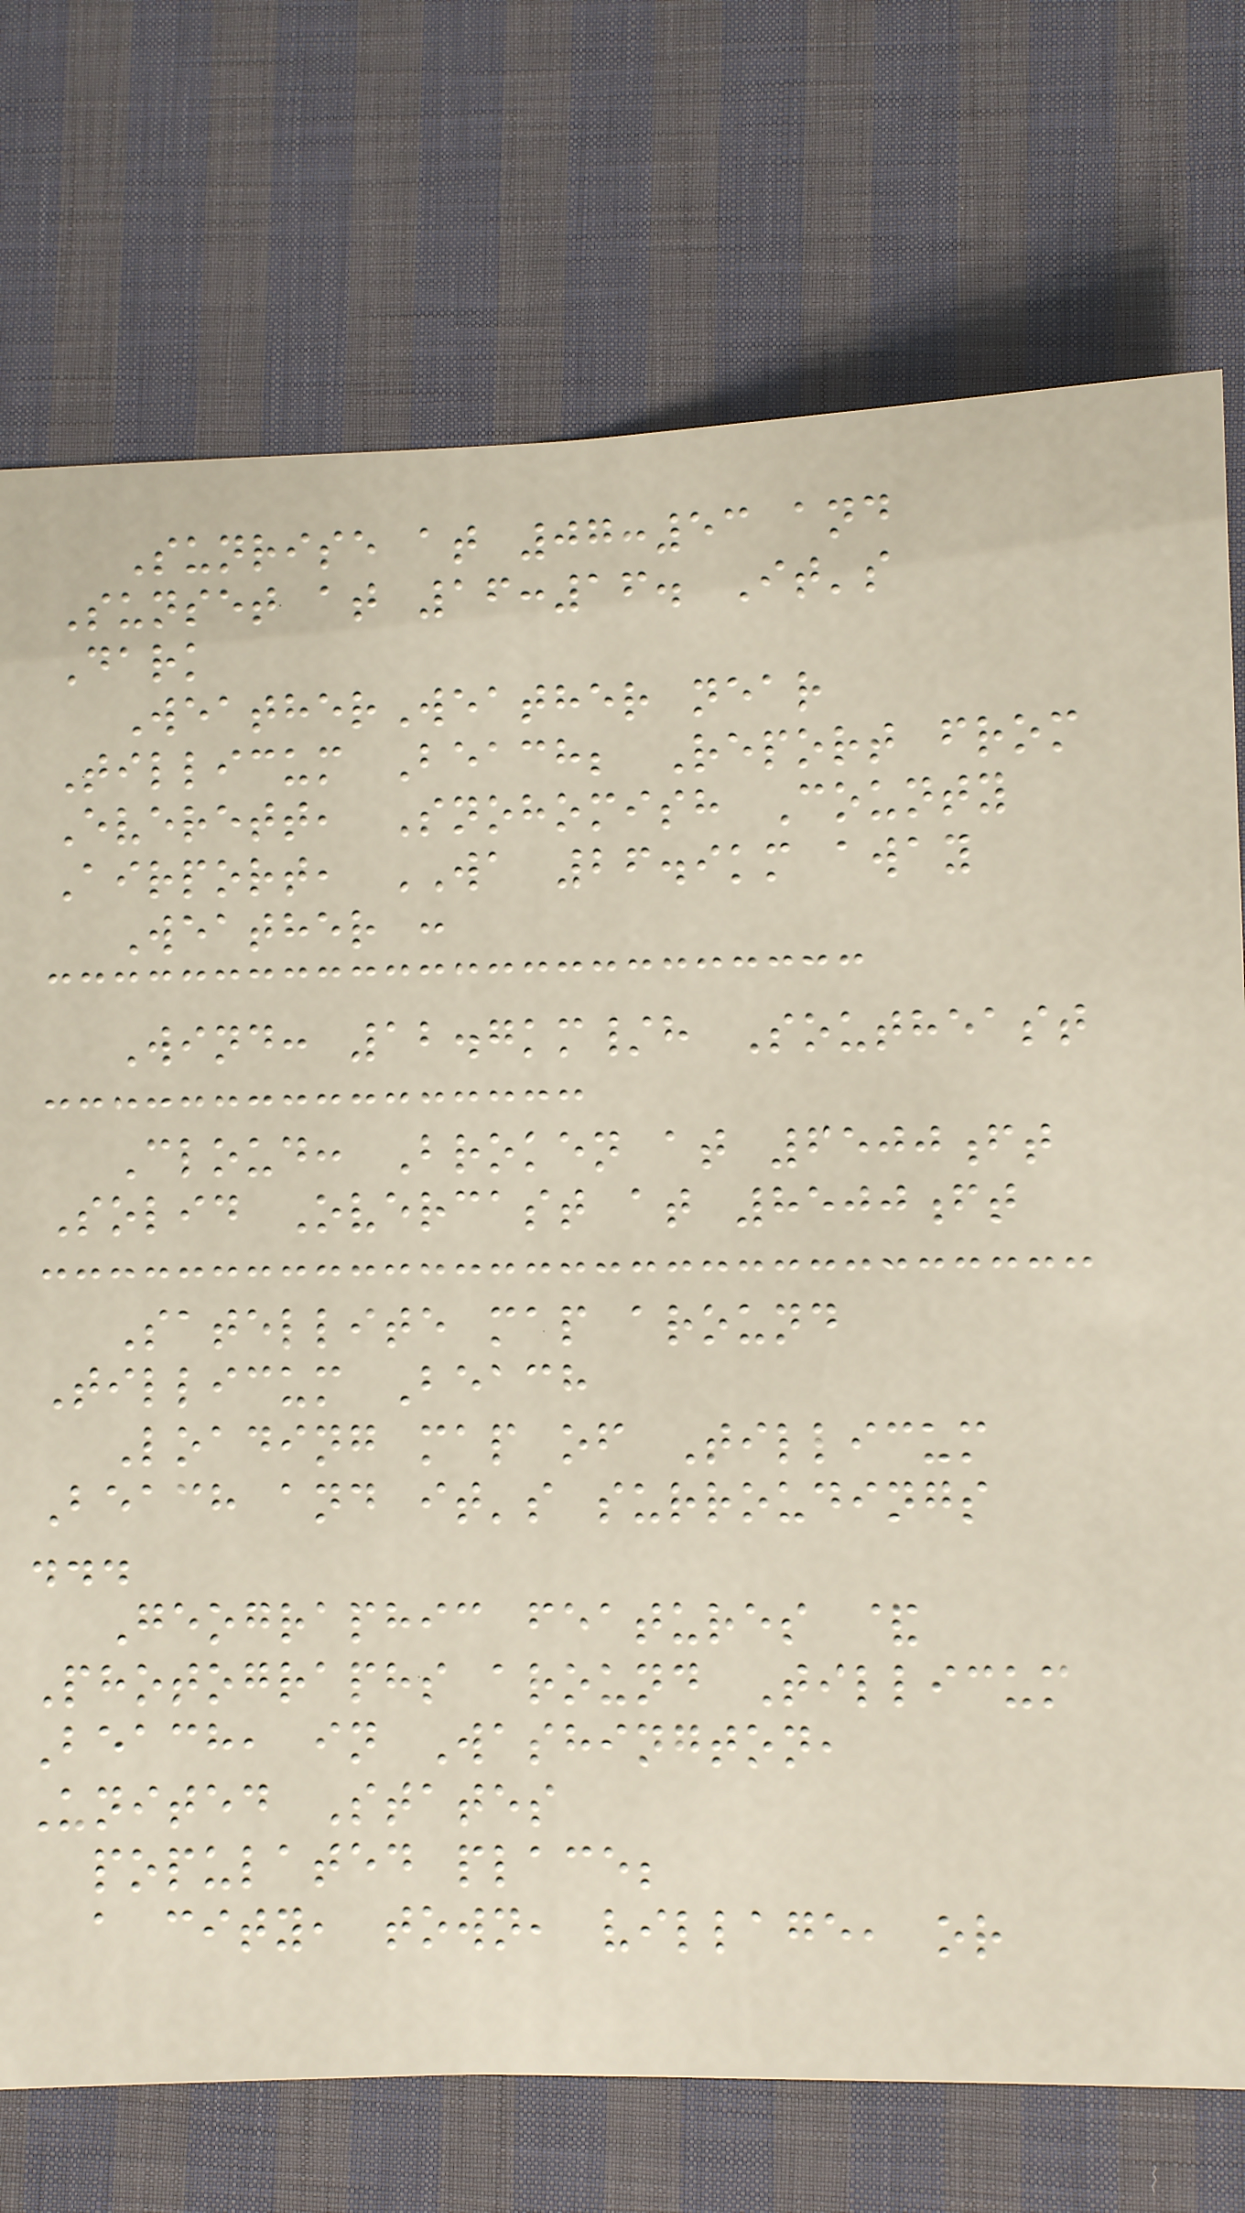Sunrise at 07:53 and
Sunset at 16:16. It's
Dark
WeatherWeather near
Tillicum Beach; Report from
Everett, Snohomish County
Airport, WA 26.9km away
Weather :
Wind: 12.7km/h Southeast
Cloud: Broken at 6500ft
Solid Overcast at 8500ft
Satellite map around
Tillicum Beach
Loading map of Tillicum
Beach and it's surroudings
...
Geographic features &
Photographs around Tillicum
Beach, in Washington,
United States
populated place;
a city, town, village, or
